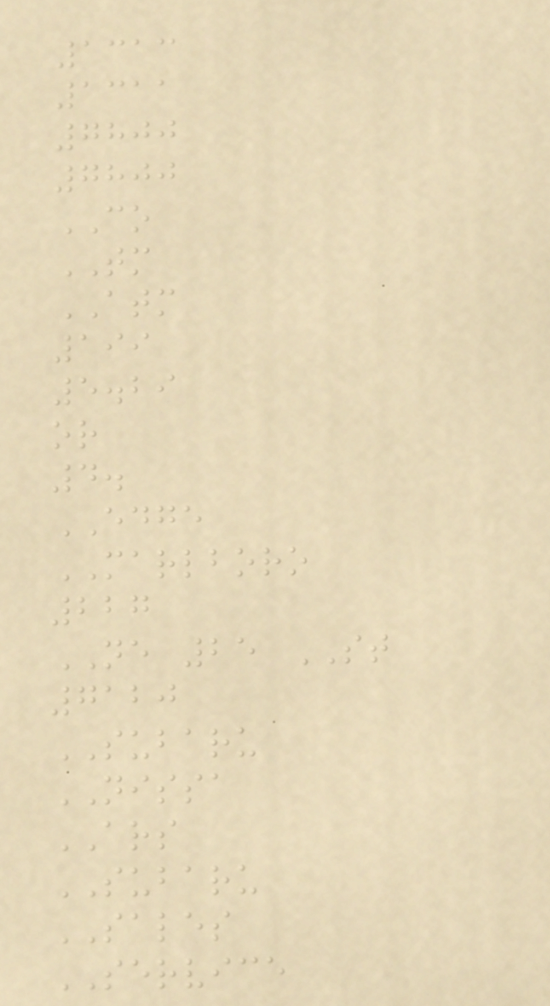1313
1311
7800
7800
CO
TM
ATM
199
5.29
or
4.
EDGE
MARLBORO
227
NE 25 ST
7120
SUBARU
NISSA
ARS
SUBARU
SALES
SERVICE
